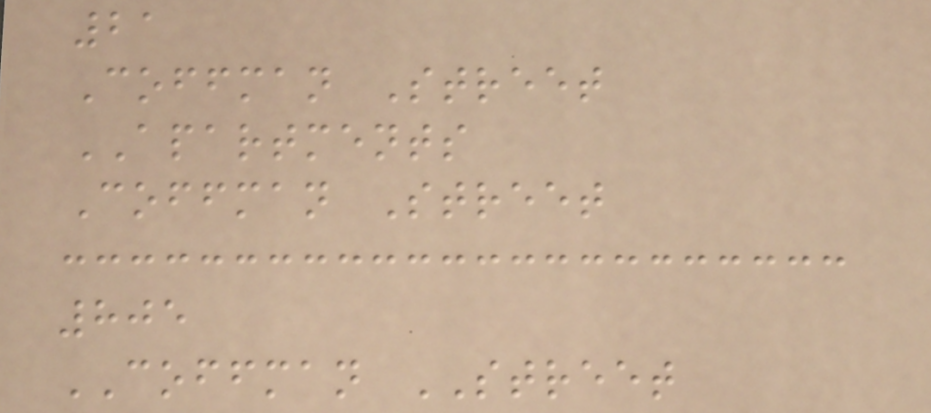21
Coffman Street
APARTMENTS
Coffman Street
805
COFFMAN STREET
